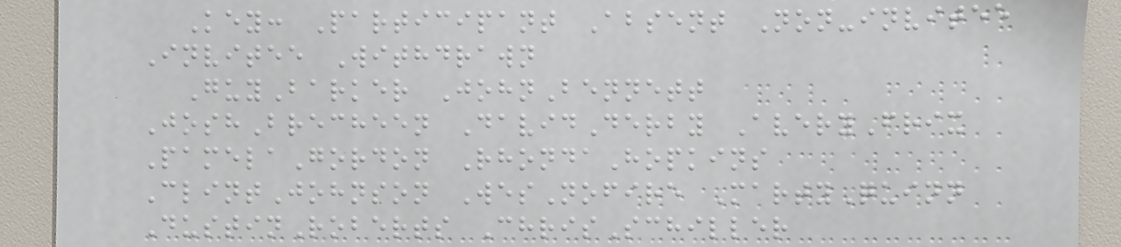Key: Participant Absent Non-invitee
Invitee Withdrawn
GuyBarker JohnBennett
JoshBrecheen DavidDerby AveryFrix
PamelaGordon RhondaHopkins
ClintJohnson WesNofire MartyQuinn
DustinRoberts ChrisSchiller
